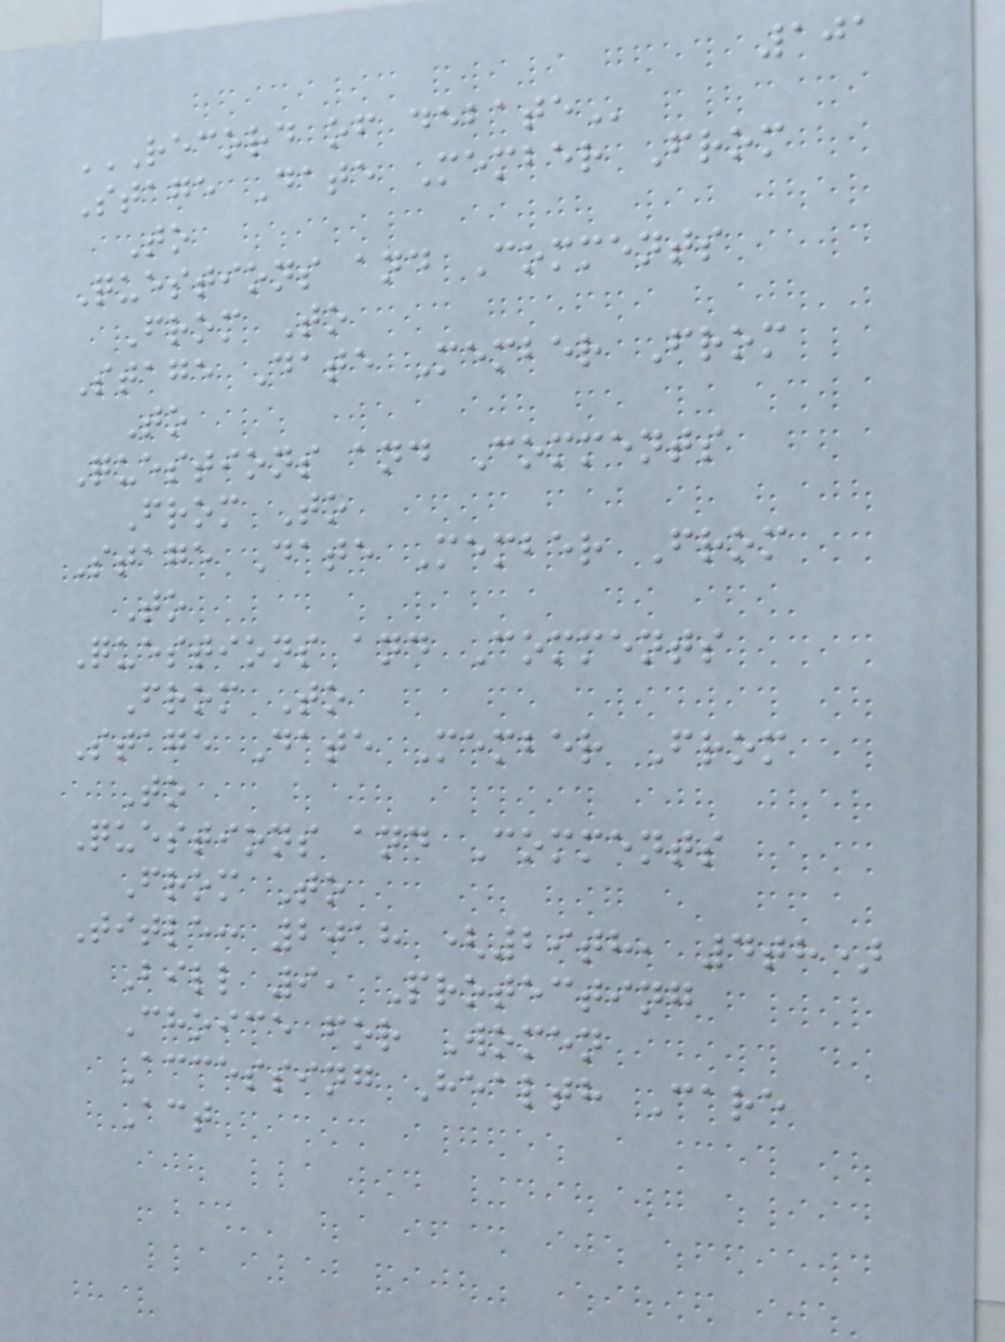101
RECORD OF DEBATE
Stage Date Member From
To
Questions and Comments
From To
Stage Date Member From
To
Questions and Comments
From To
Stage Date Member From
To
Questions and Comments
From To
Stage Date Member From
To
Questions and Comments
From To
Title: 2018 (29th, 4th)
Bill 9, Protecting
Choice for Women
Accessing Health Care
Act
